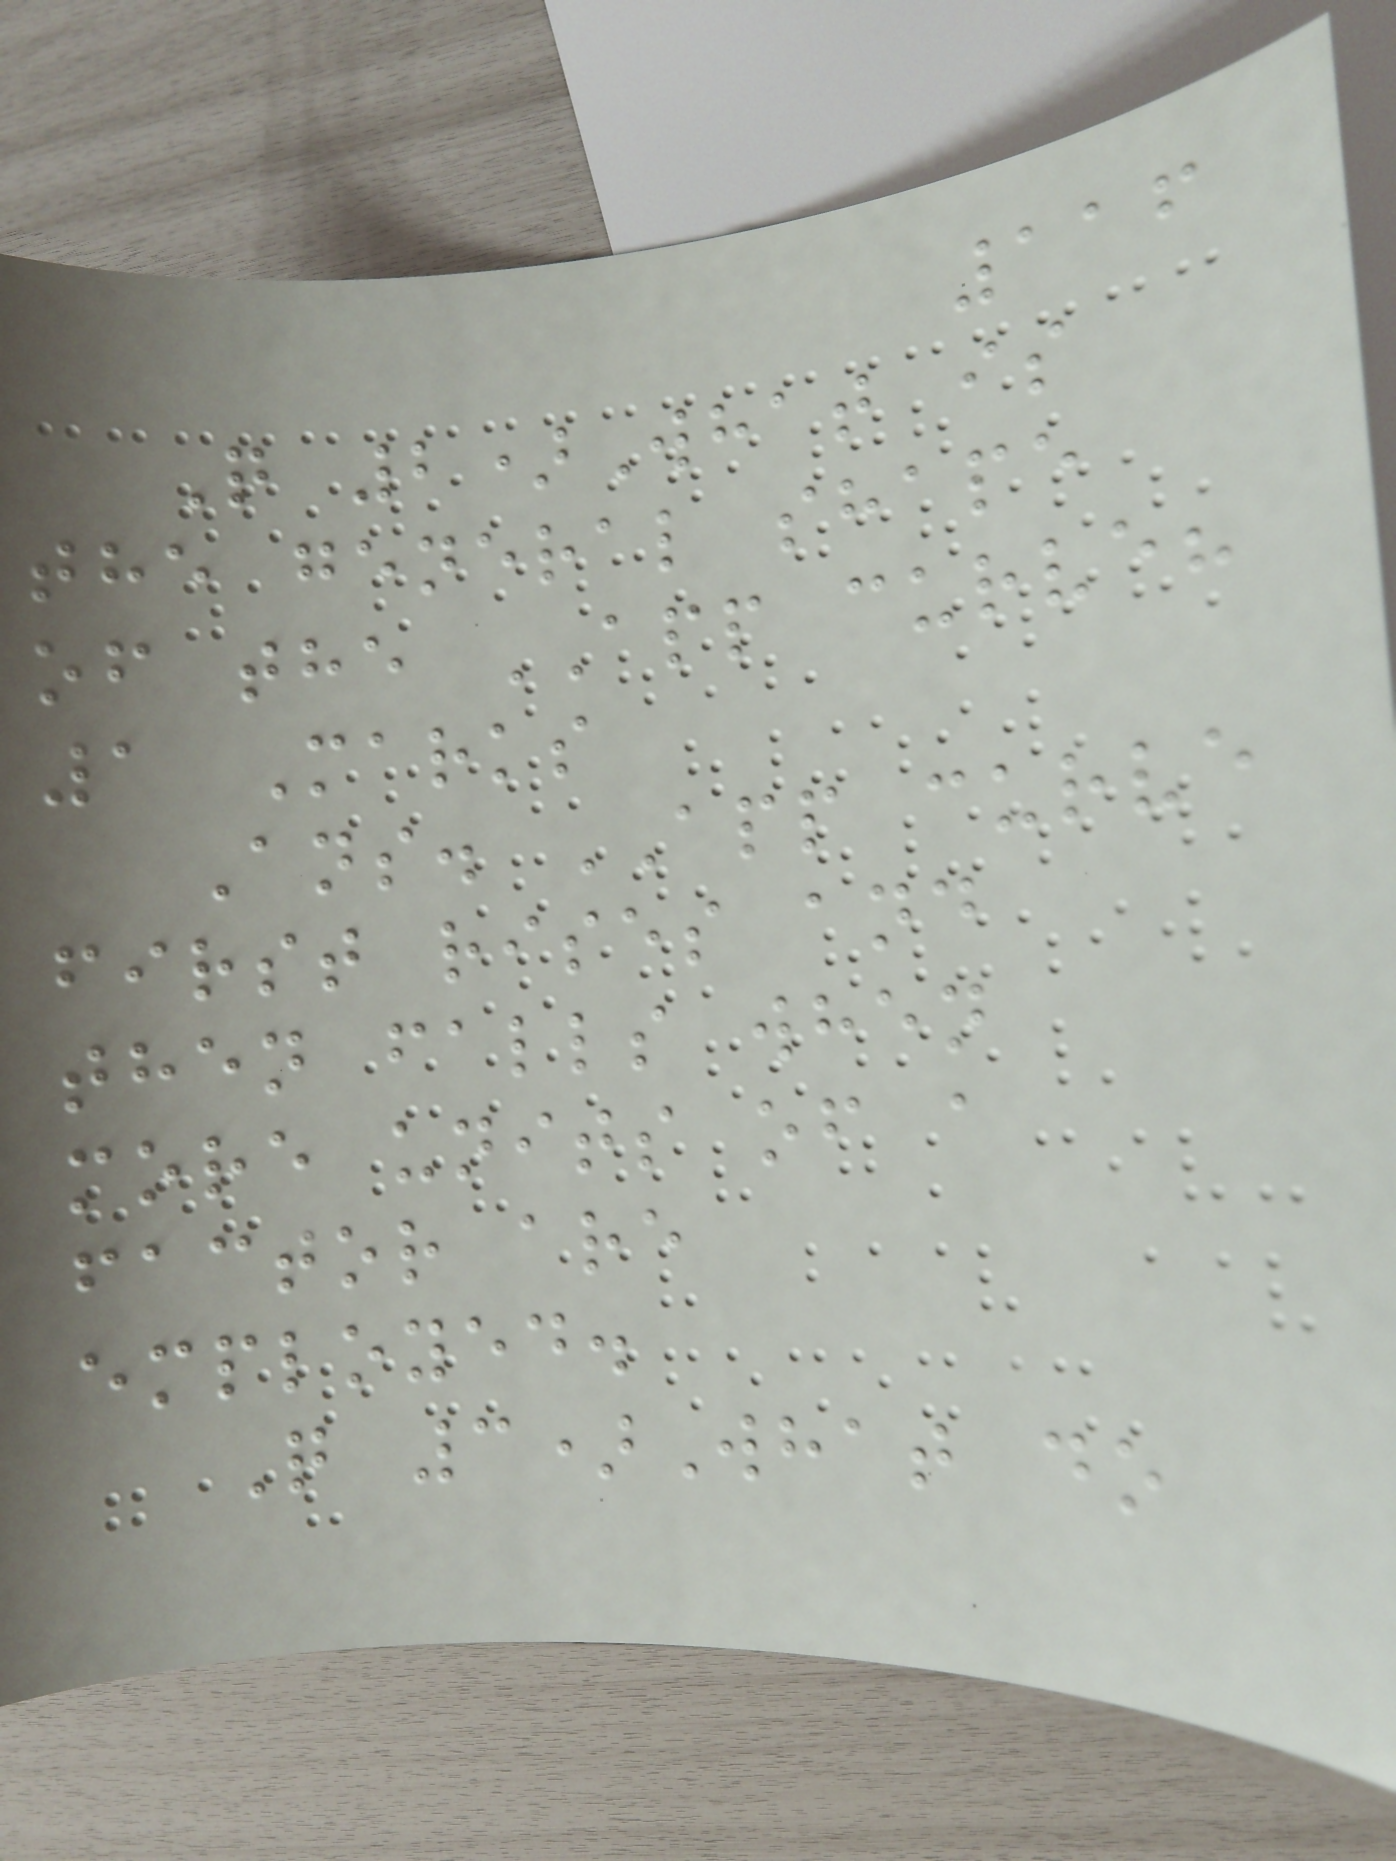116
Q 2)What is
the general shape
of the APP curve?
1 Marks
Ans. APP curve
first rises and
then falls when
more units of a
factor are
employed.
Q 3)What do
